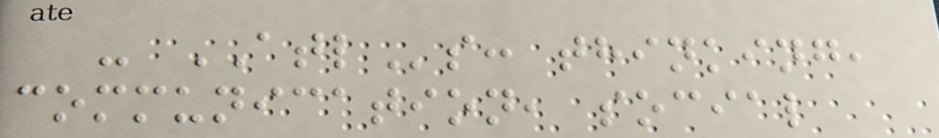- ATLs: thinking,
communication, social
